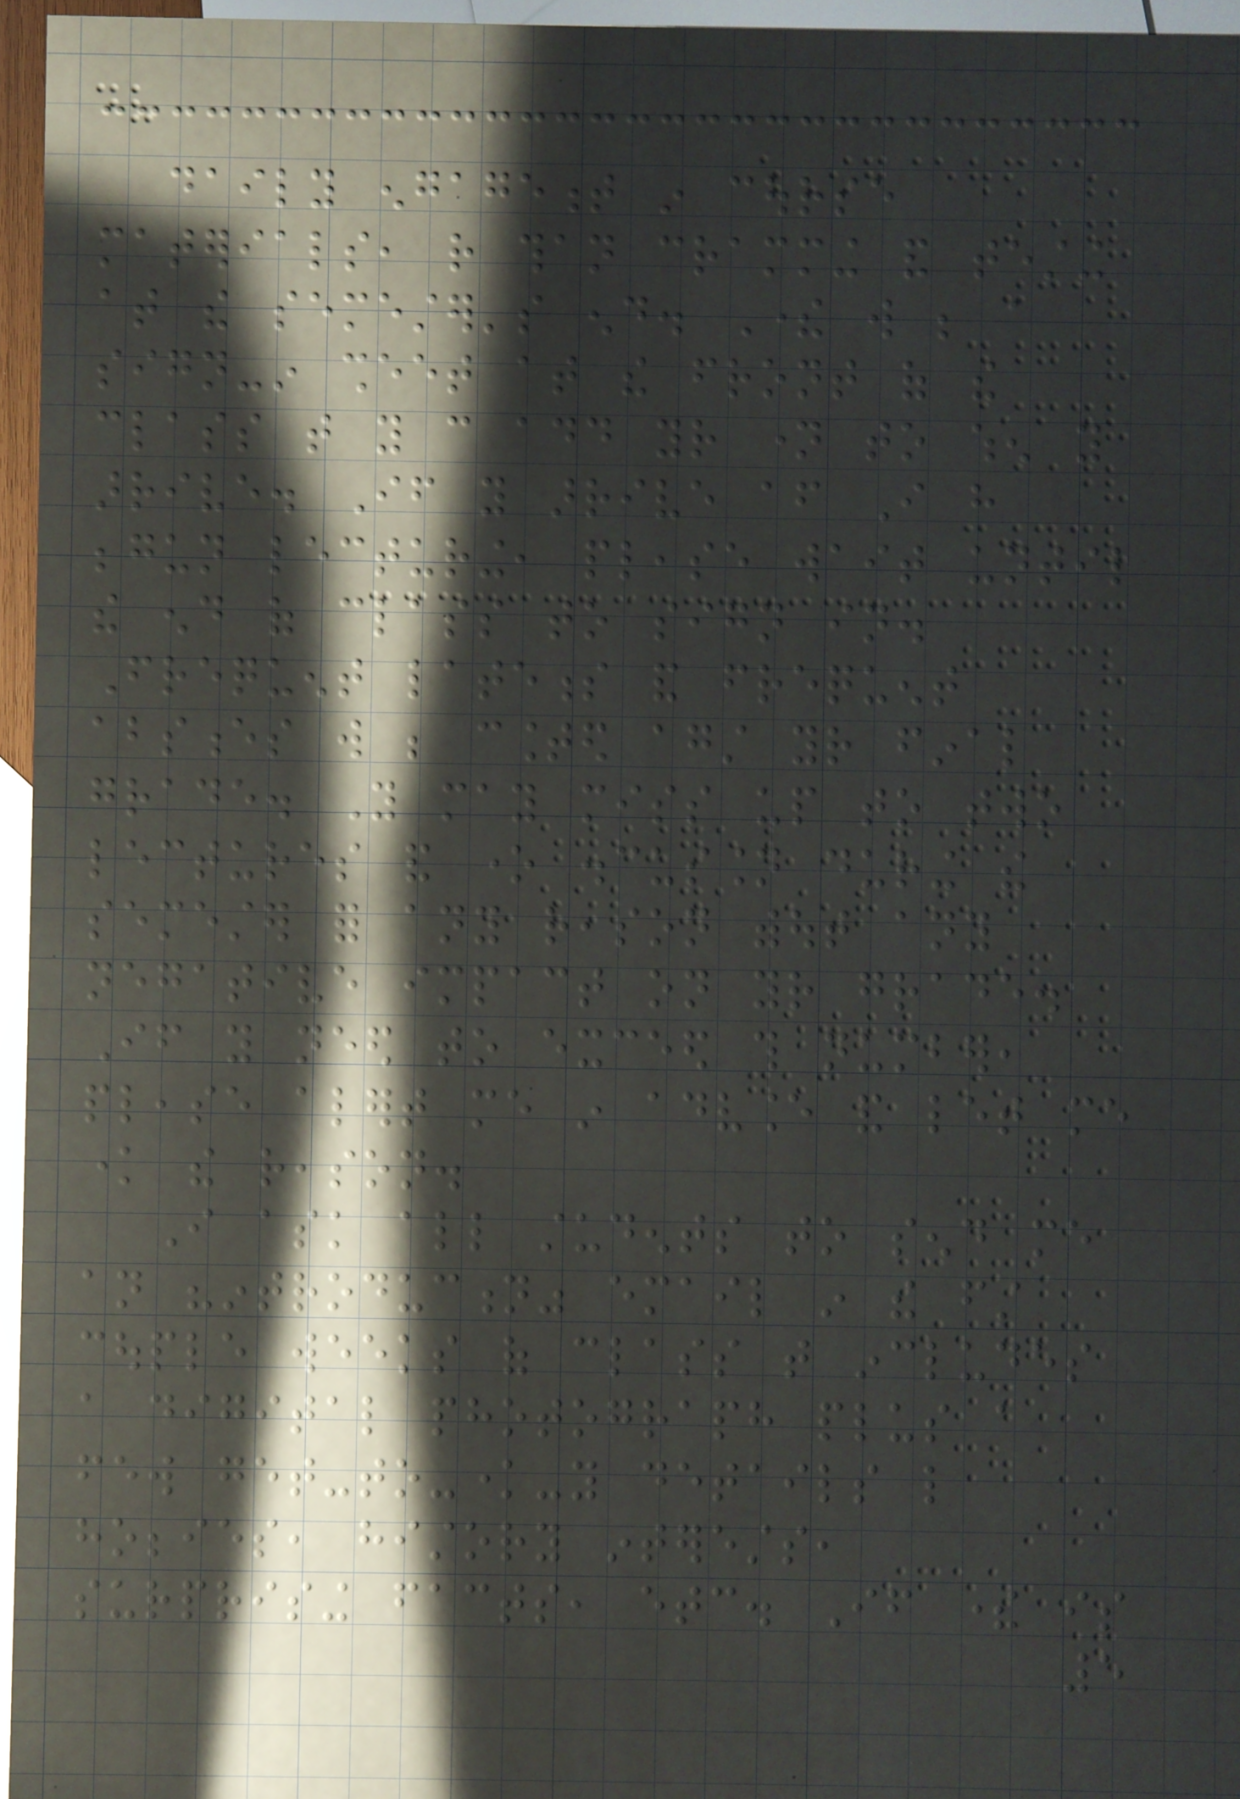daily engagement in course
materials, rather than cramming and testing
at the semester's end. There will be a
sign-in sheet at the front of the
class that you can add your name to when you
arrive. If you arrive after I have
begun lecturing, please wait until
the end of class to sign in.
Frequent lateness and frequent
absences will be counted against your final
grade. You may miss up to two
lectures and one discussion during the
semester for any reason without any
negative impact on your grade.
If you need to exceed this number,
please alert me in advance and let me
know the reason.
I ask all students to send me
an "introduction" email in the first
couple weeks of class that includes
a digital photograph plus a
few get-to-know-you details like
hobbies, history interests,
surprising facts, etc. If there is
5
